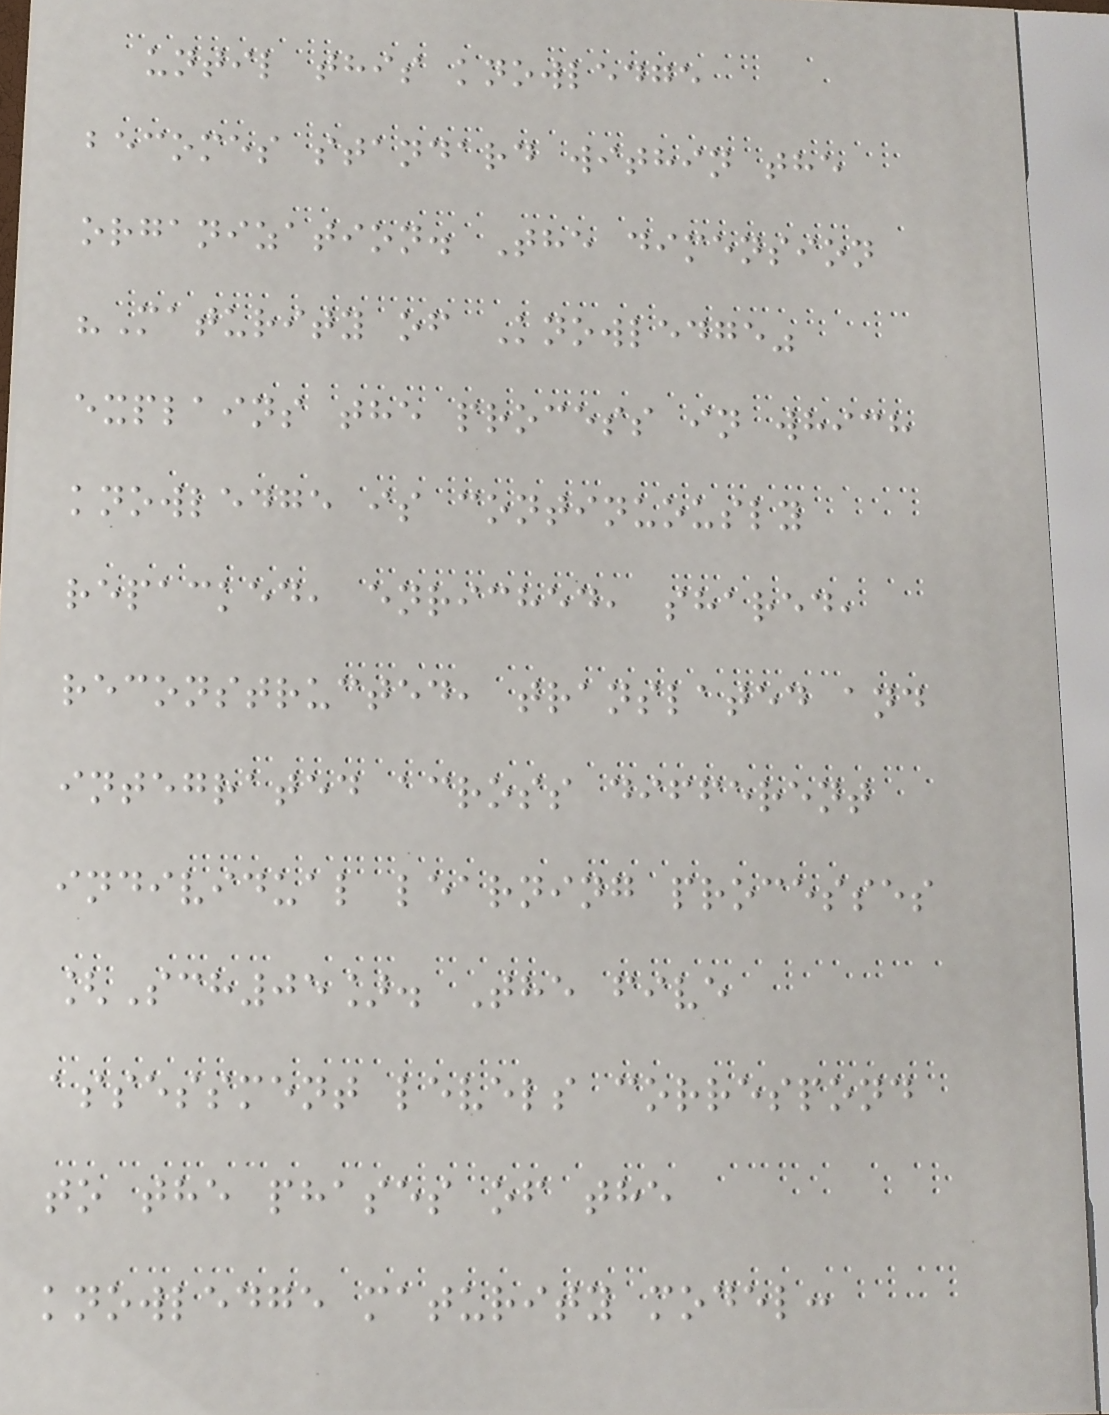until this knowledge
becomes standard within the
organization. The dimension
"Maturity of Knowledge"
explains the process in which
knowledge is continuously
repacked, enriched, shared,
reconstructed, translated and
integrated across different
individual learning processes
[Sch05]. The five
assessment levels correspond
to the phases of the
knowledge maturity model:
